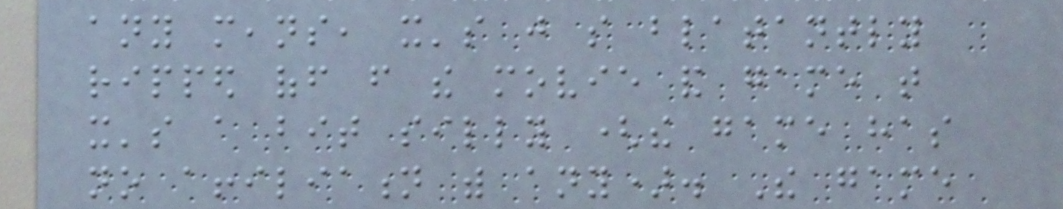any means, it's just so blatantly
ripped off from the movie and game that
it's a bit silly (the game has
no affiliation with any). The game
